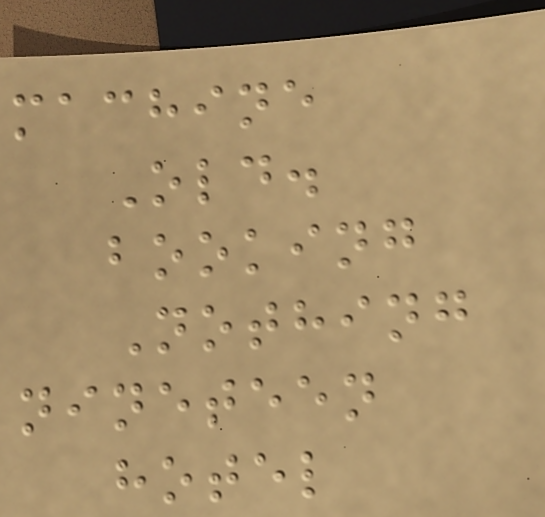machine
Old.
booking
Nothing
nineteen
hotel
